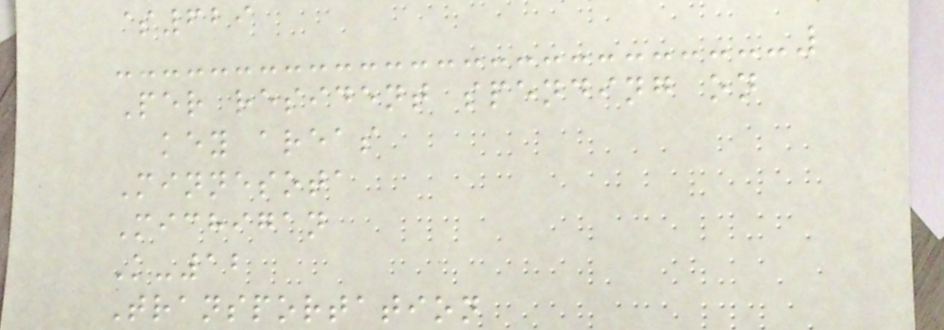$629
Per resident spending on
key areas
Minnesota
Michigan
K-12
Transportation
